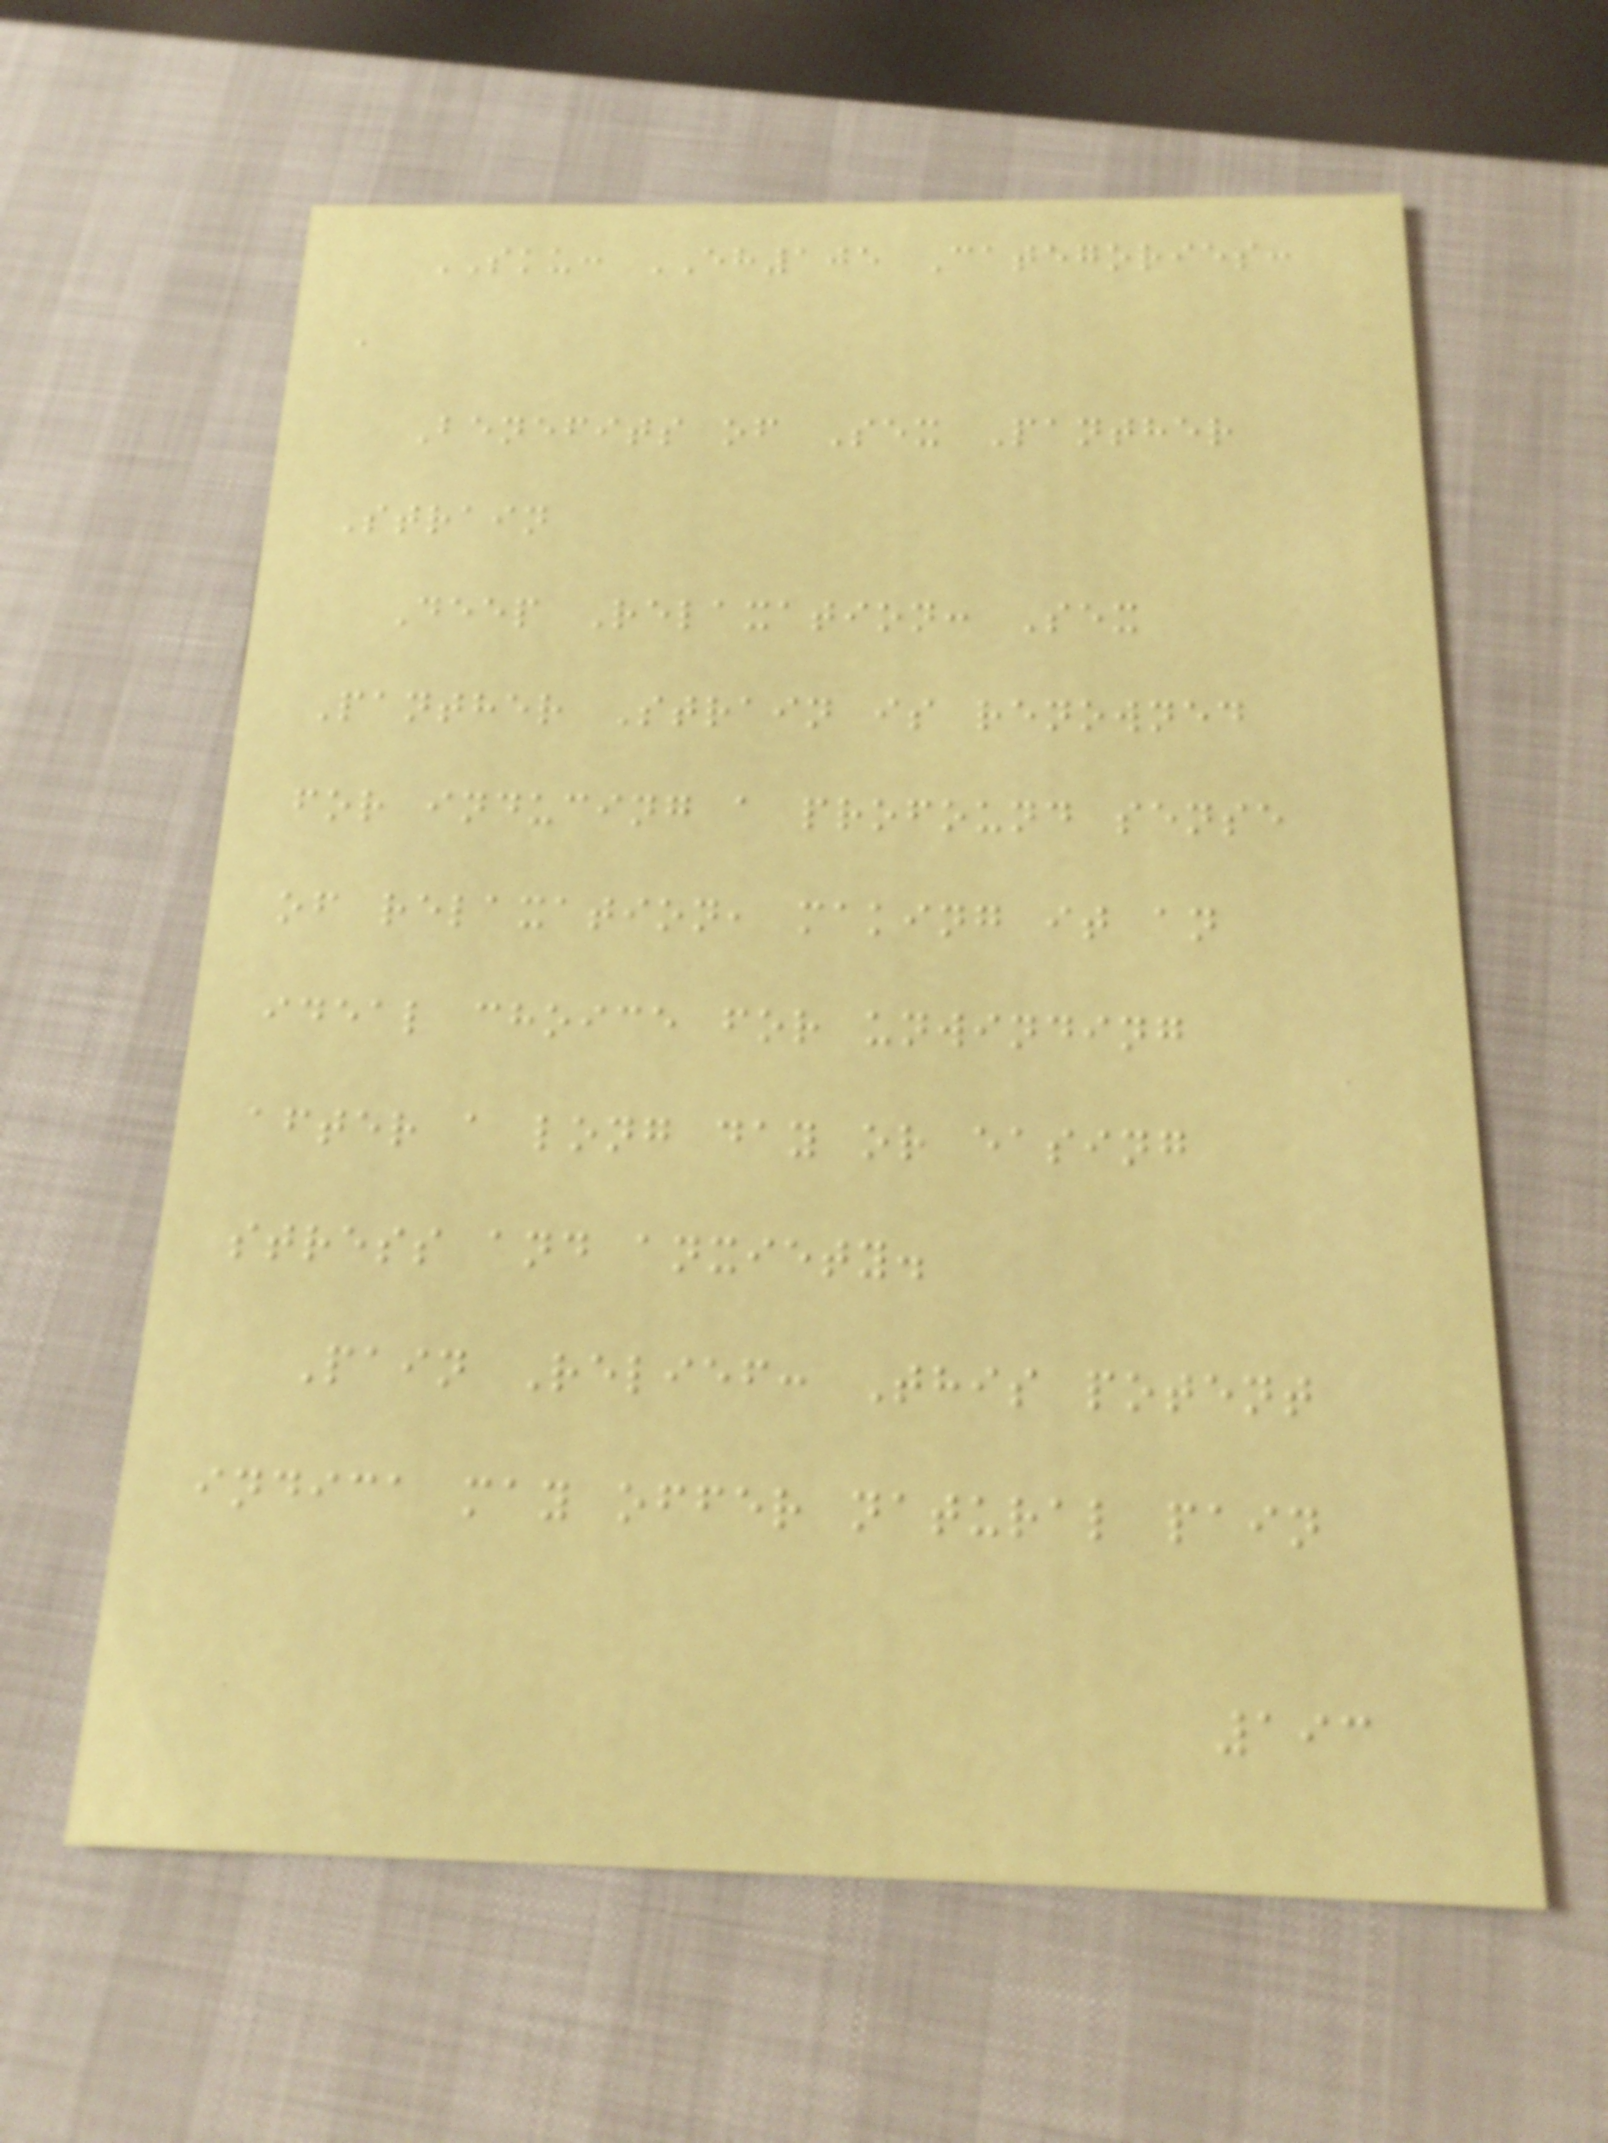SKU: EH105 Categories:
,
Benefits of Sex Panther
Strain
Deep Relaxation: Sex
Panther Strain is renowned
for inducing a profound sense
of relaxation, making it an
ideal choice for unwinding
after a long day or easing
stress and anxiety.
Pain Relief: This potent
indica may offer natural pain
193
